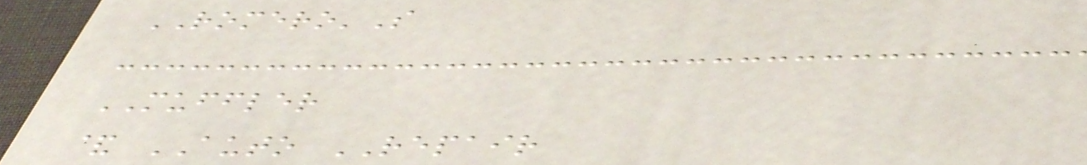ROMERO'S
MUFFLER
& AUTO REPAIR
